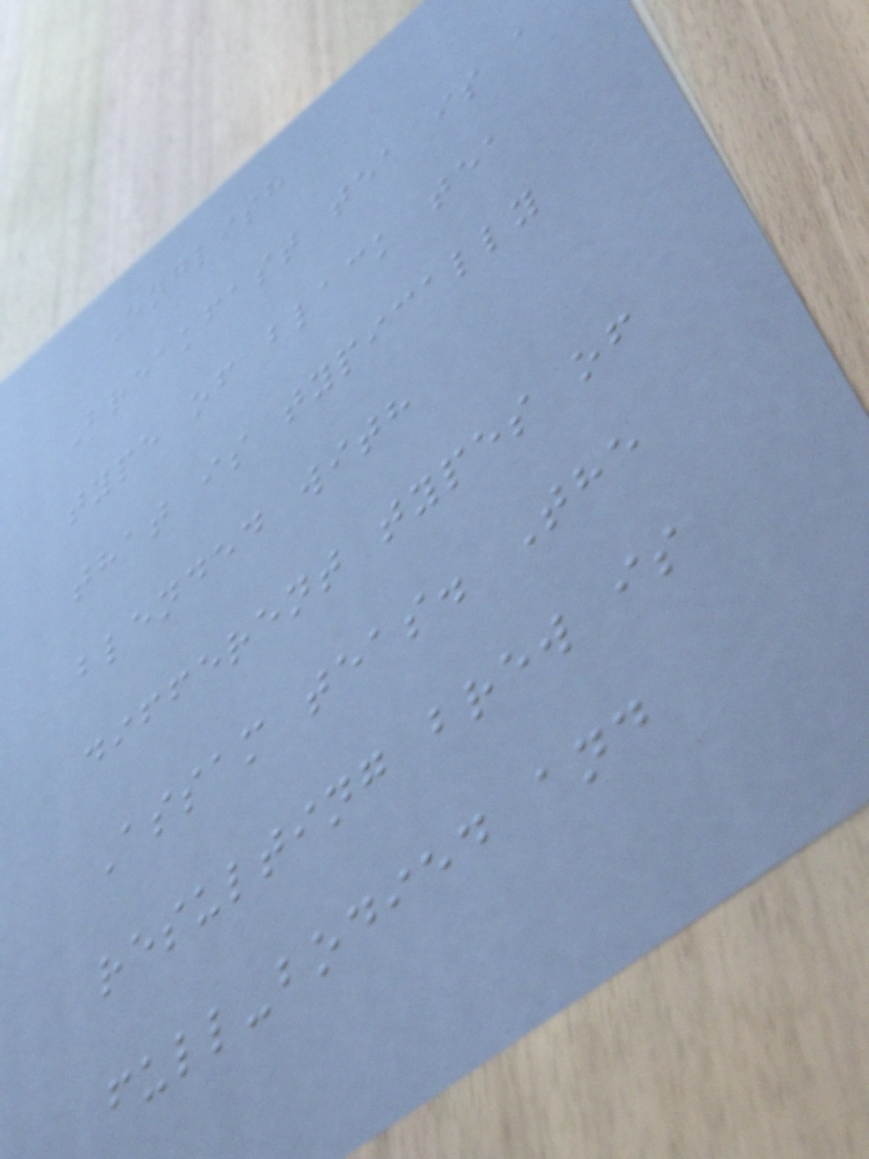English
Breakfast tea is a
type of black tea
that is typically
blended with
different types of
Assam teas. The
resulting brew is
full-bodied and
